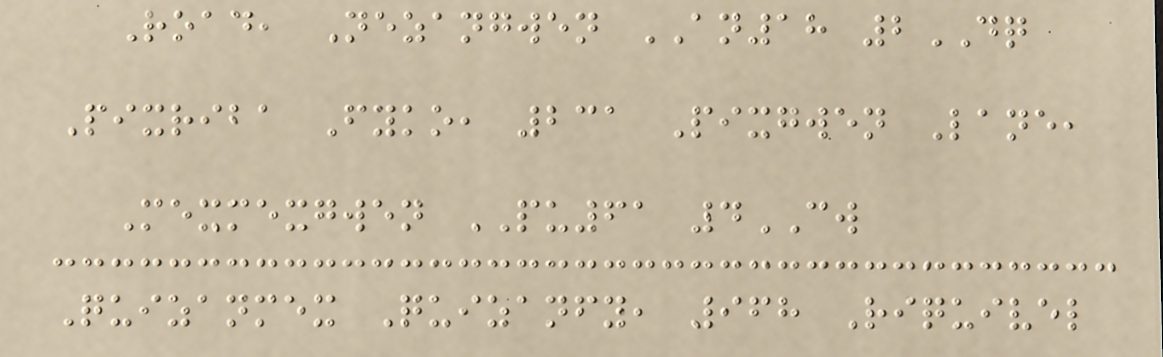Road, Nezangwen AN18 2DQ
Pixriba Fyko, 231 Pixgwen Lane,
Mexmexgwen PU61 4CW
Quizanmex Quizanfy, 968 Riquivel
